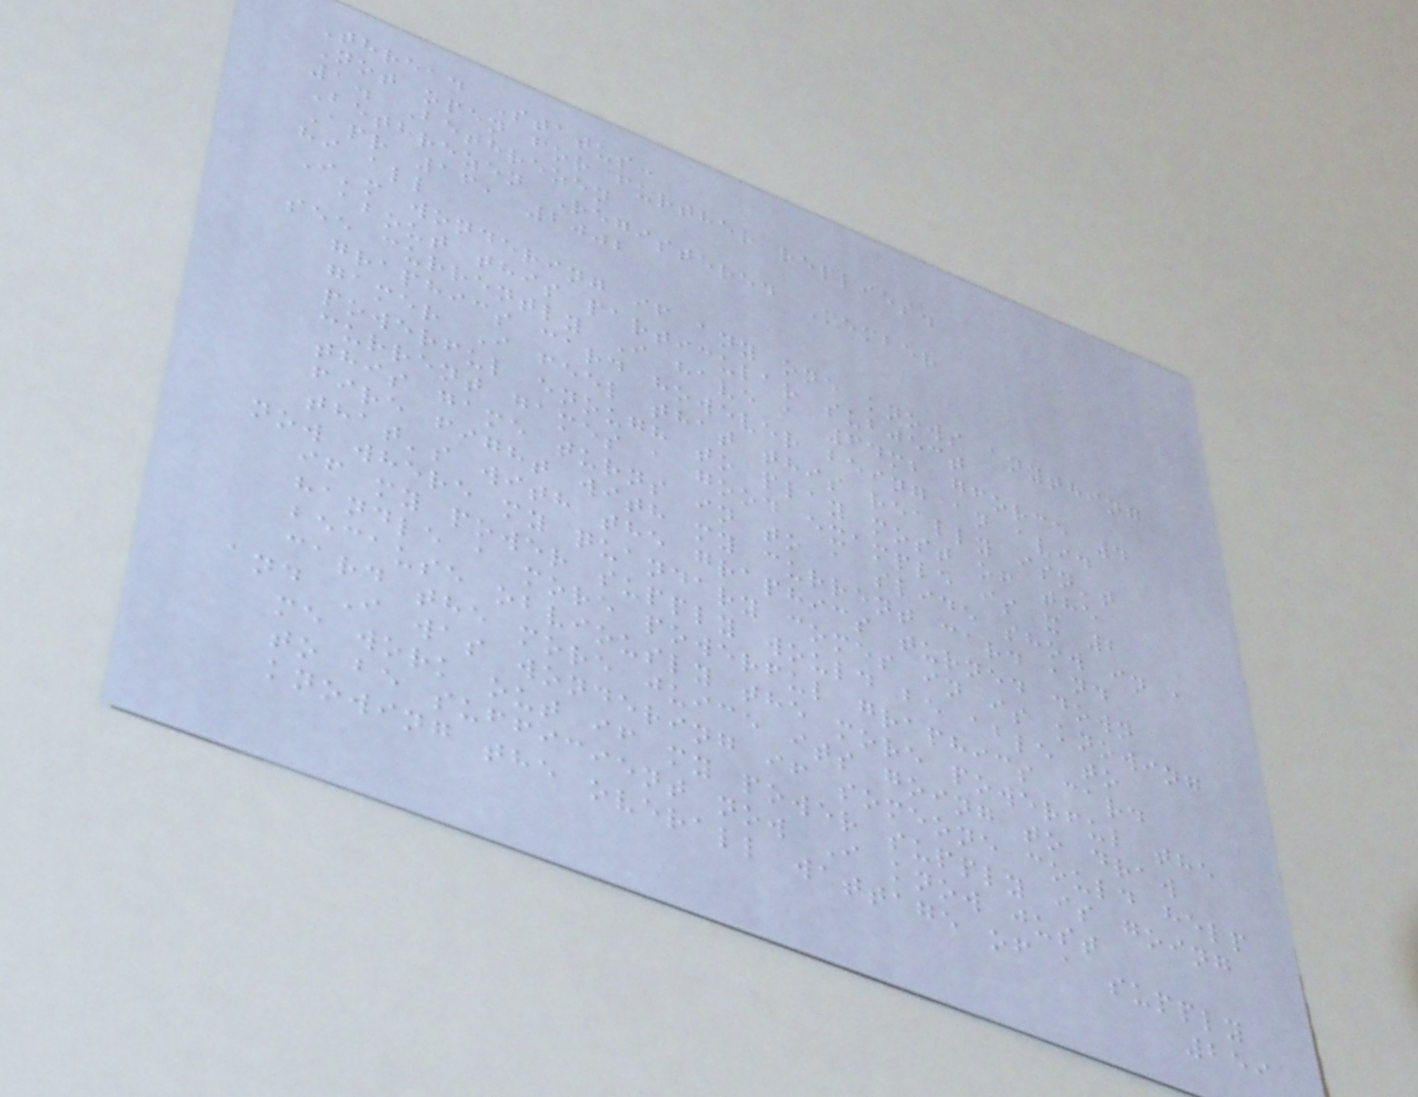Thread Status:
Not open for further replies.
1. Bethrezen
Bethrezen Registered Member
Apr 16, 2002
hi all
I'm wondering if any one knows anything
about this particular subject
see currently I have a 64mb gforce 4
graphics card however being an avid
gamer I feel that this really isn't
powerful enough to play most of the
current games a good example is x 2
this game turns in to a slide show in a
fire fight with my current card and
that's with the graphics turned down
now where my quandary comes in is knowing
if my power supply would be able to
handle a more powerful graphics card
because obviously the more powerful the
card the more juice its going to draw
and I was wondering if someone could help
me work out if my power supply is going
to be sufficient now I know just
knowing the overall wattage of a supply
259
